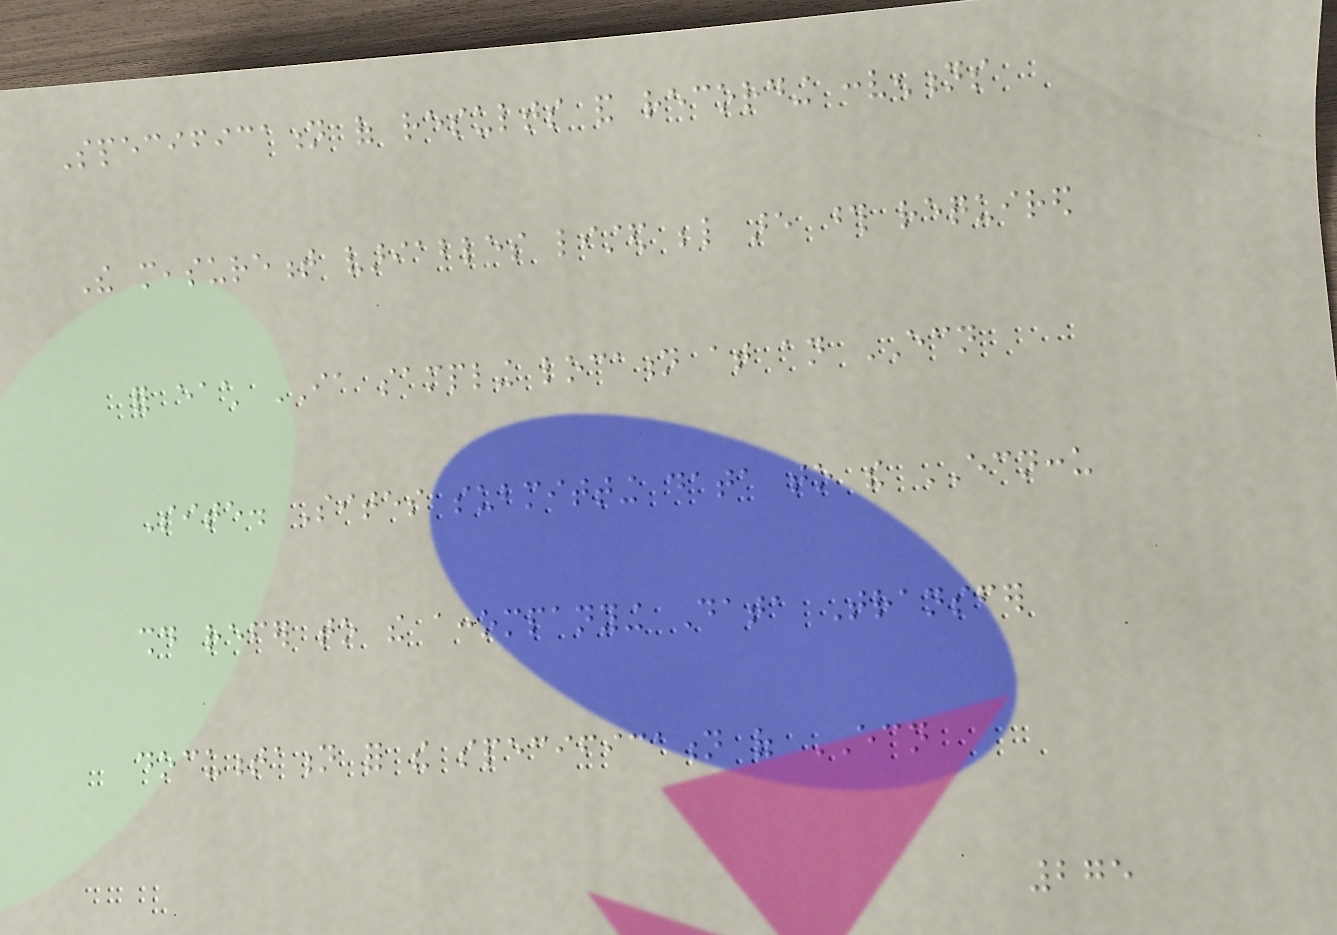Specification of results and recording conventions
The measurement variables listed below are those required
for each IA sampling location at an ECN
Site. Sites submitting data to the ECNCCU
should refer to the accompanying Data Transfer
documentation for the specification of ECN
275
